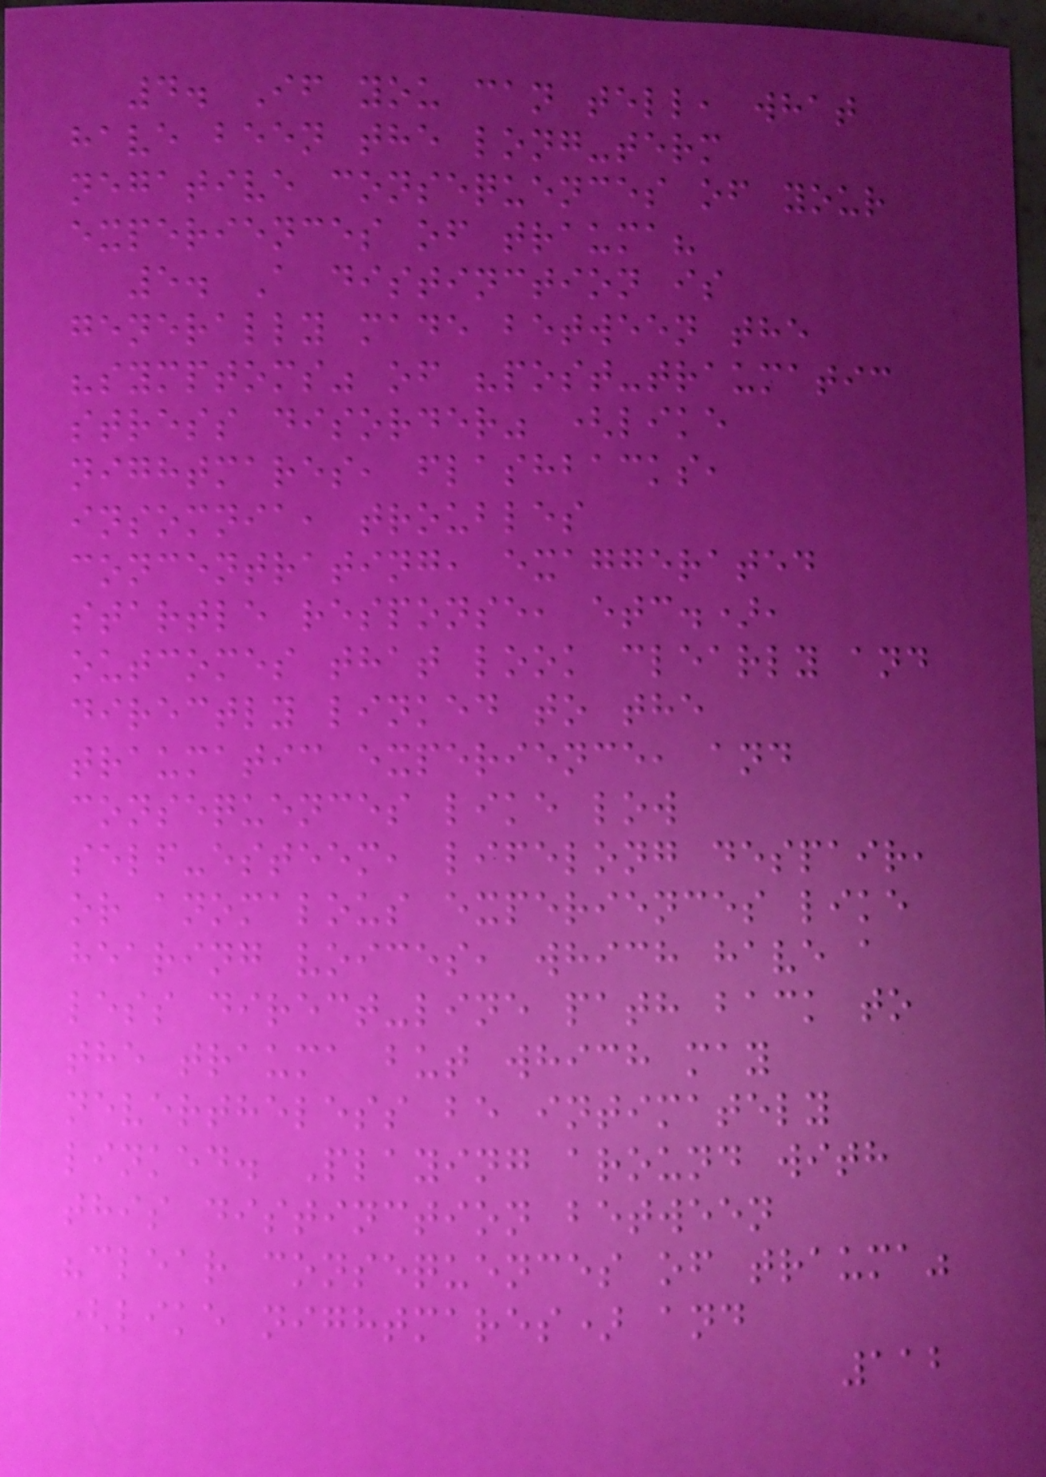4. If you can tell, what
have been the long-term
negative consequences of your
experiences of trauma?
5. A distinction is
generally made between the
"symptoms" of "post-traumatic
stress disorder" (like
nightmares, flashbacks,
insomnia, troubles
concentrating, exaggerated
startle response, etc.),
outcomes that look clearly and
directly linked to the
traumatic experience, and
consequences like low
self-esteem, lifelong despair,
or anomalous experiences like
hearing voices, which have a
less direct-line path back to
the trauma but which may
nevertheless be intimately
linked. Playing around with
this distinction between
"clear consequences of trauma"
(like nightmares) and
112
